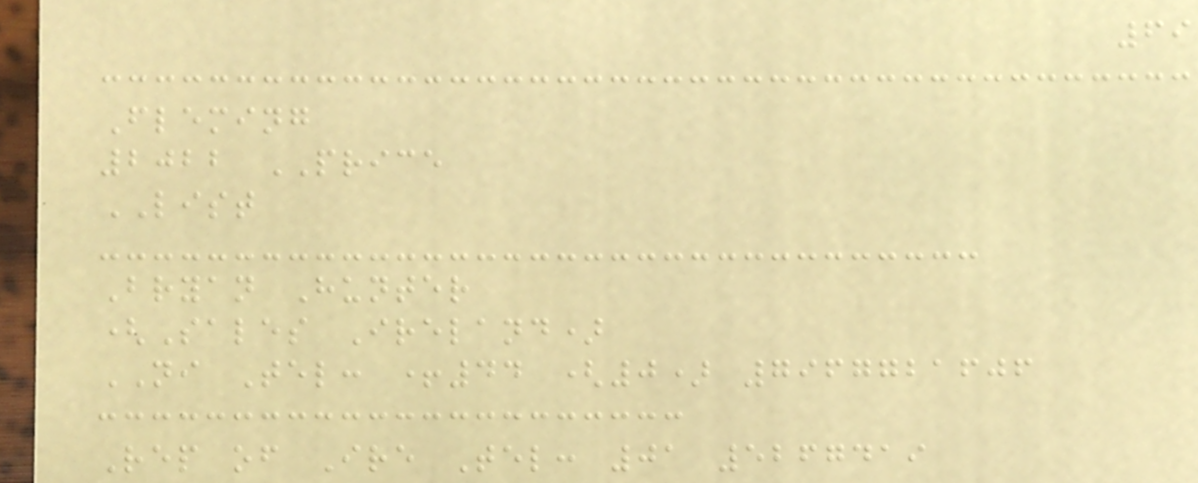69
Fleming
2022 PRICE
LIST
Bryan Hunter
(Sales Ireland)
NI Tel: +44 (0) 7967721606
Rep of Ire Tel: 01 5267419
